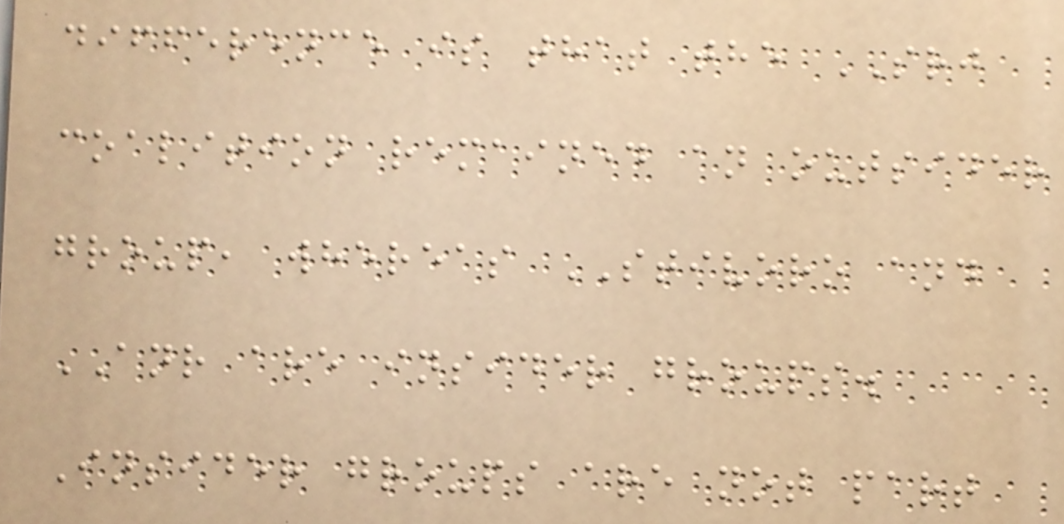difference is that the SRJ
coalition remained an outsider
group, whereas STIVORO and
ANR are insider groups.
Insider groups are not part
